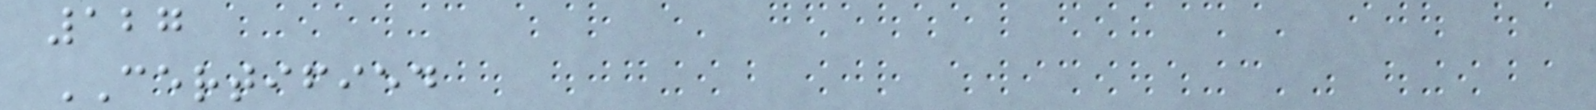127
CERTIFIED
